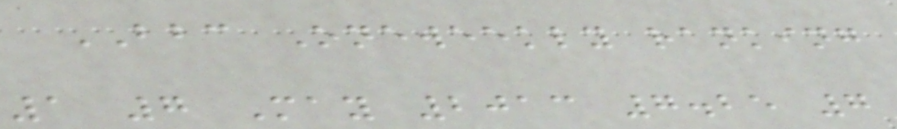BBC Oneweekly ranking
1 7 May 2013 7.25 7
